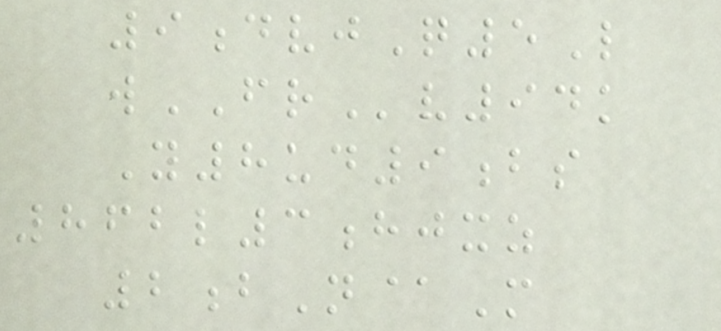9dvjQ5L
wFRv94k
Y8ud9bs
862l3hjxz
2bN@M
